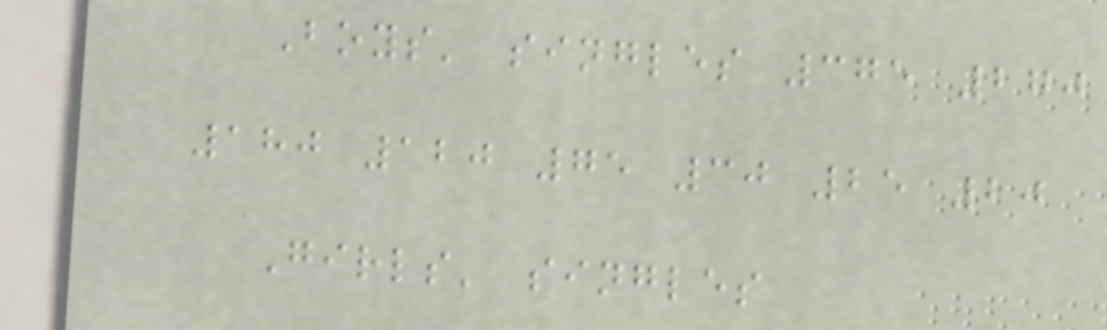Boys' singles 375 270
180 120 75 30 25 20
Girls' singles
